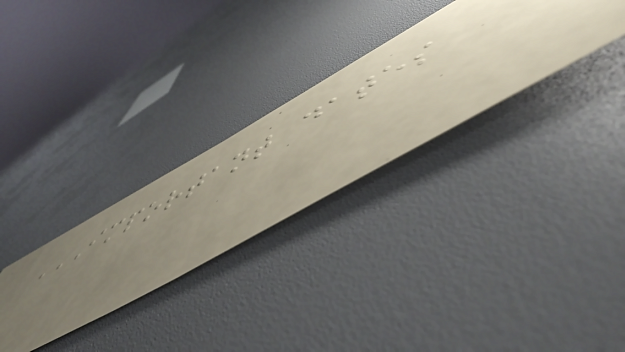IMPORTANT DATES
